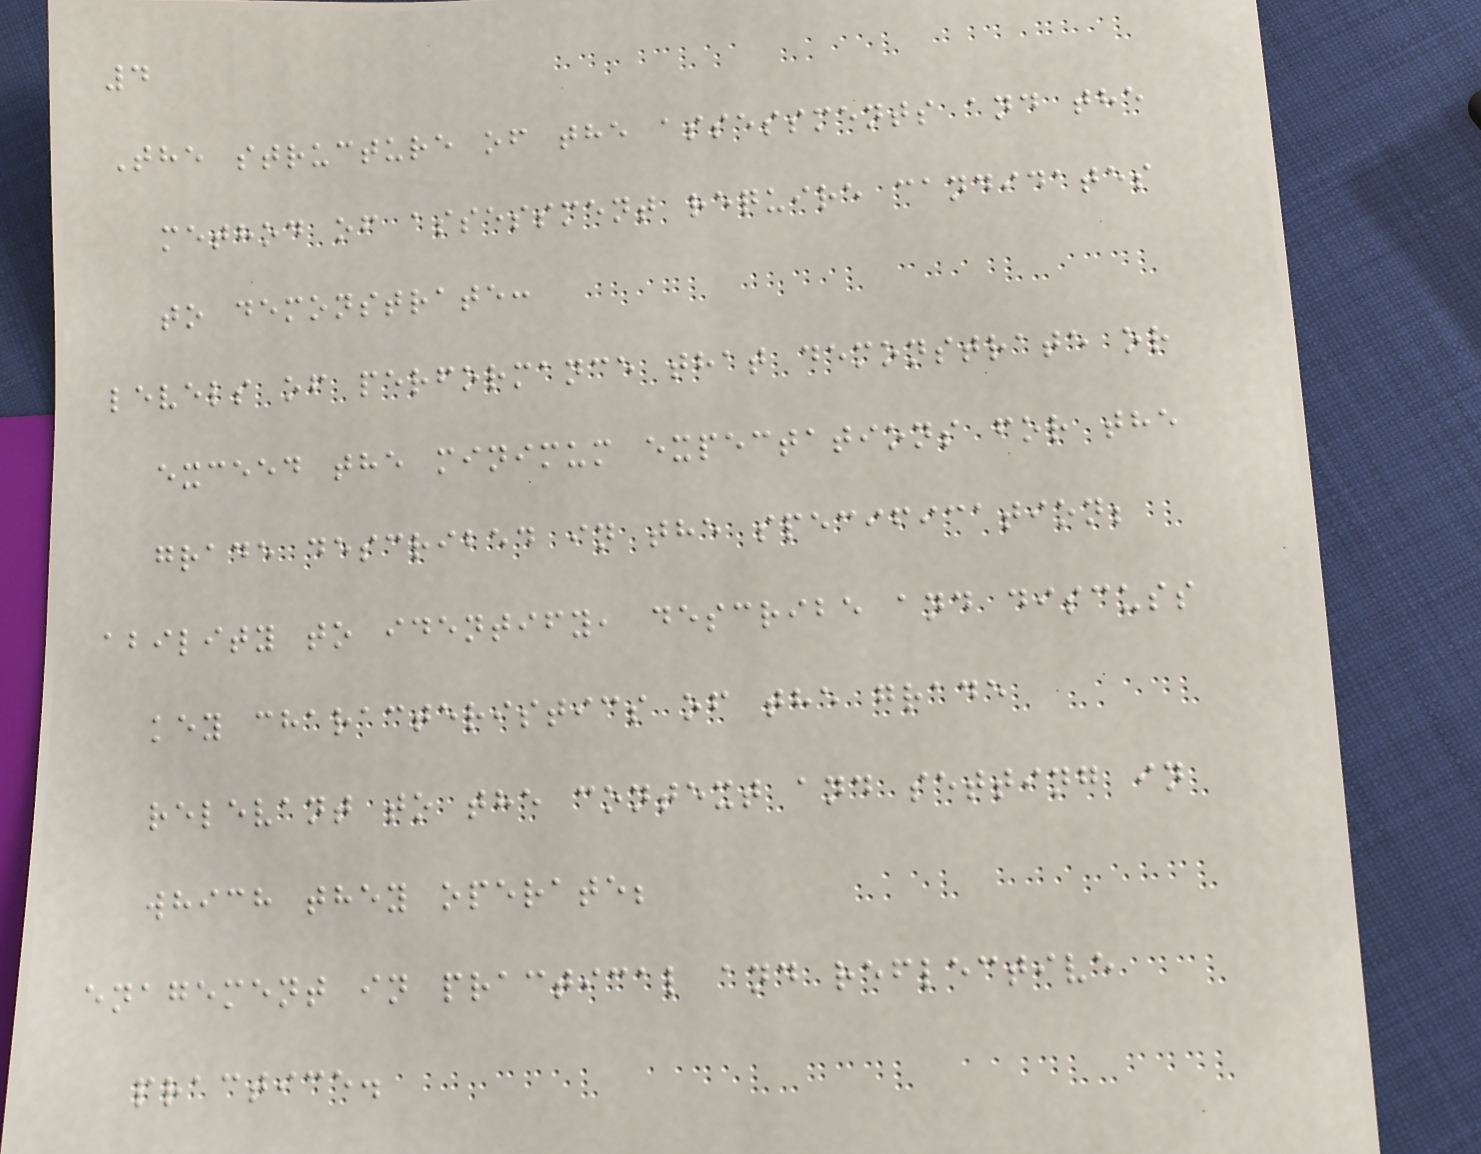4
The structure of the assessments and the
method of assessment require candidates
to demonstrate:
levels of performance that demonstrate or
exceed the minimum expectations for the
grade described in the specification;
ability to identify, describe and discuss
key characteristics of the grade
relevant to the context and setting in
which they operate;
enagement in practical and reflective
practice.
